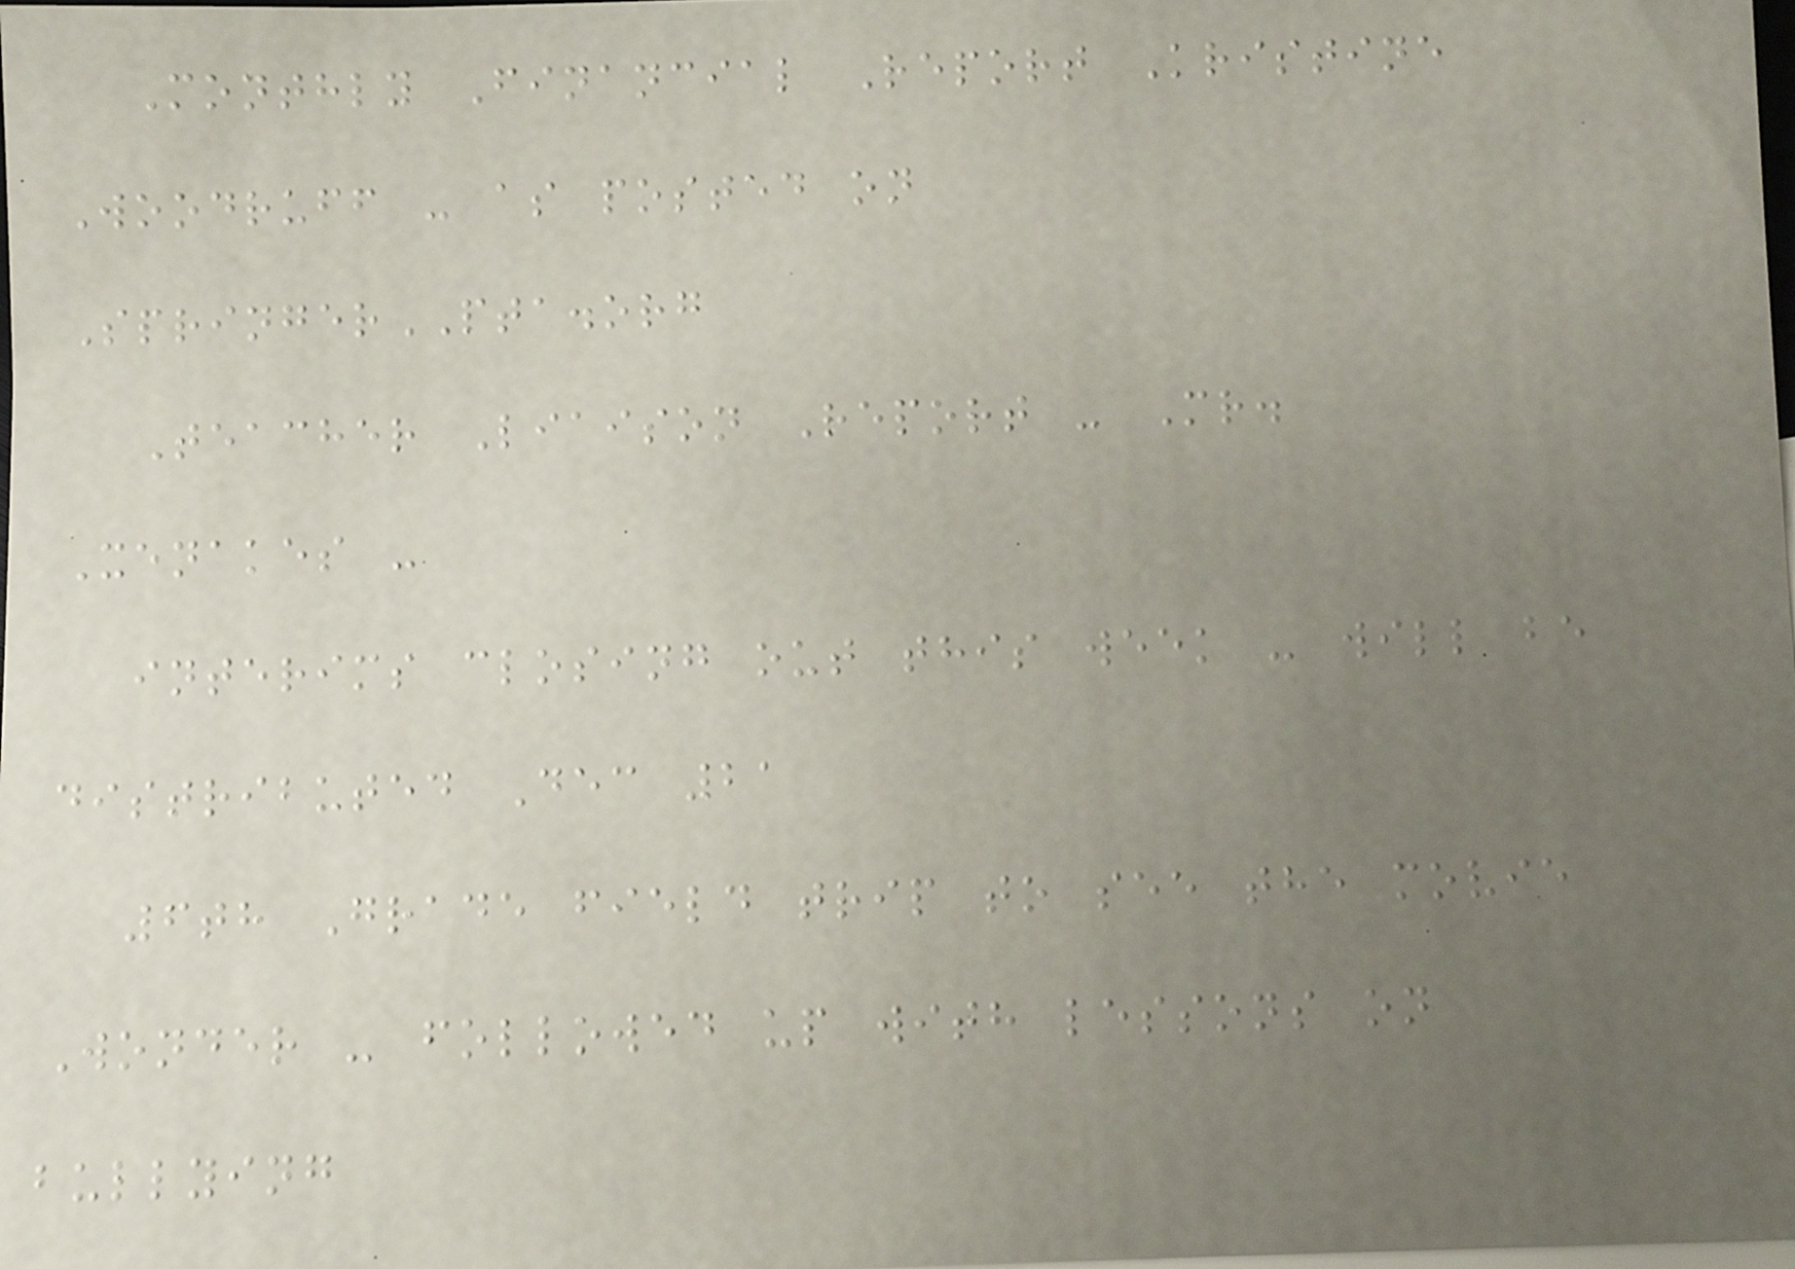Monthly Financial Report Kristine
Woodruff - as posted on
SpringerPTA.org
Teacher Liaison Report - Mr.
Xenakes -
interims closing out this week - will be
distributed Dec 21
6th Grade field trip to see the movie
Wonder - followed up with lessons on
bullying
